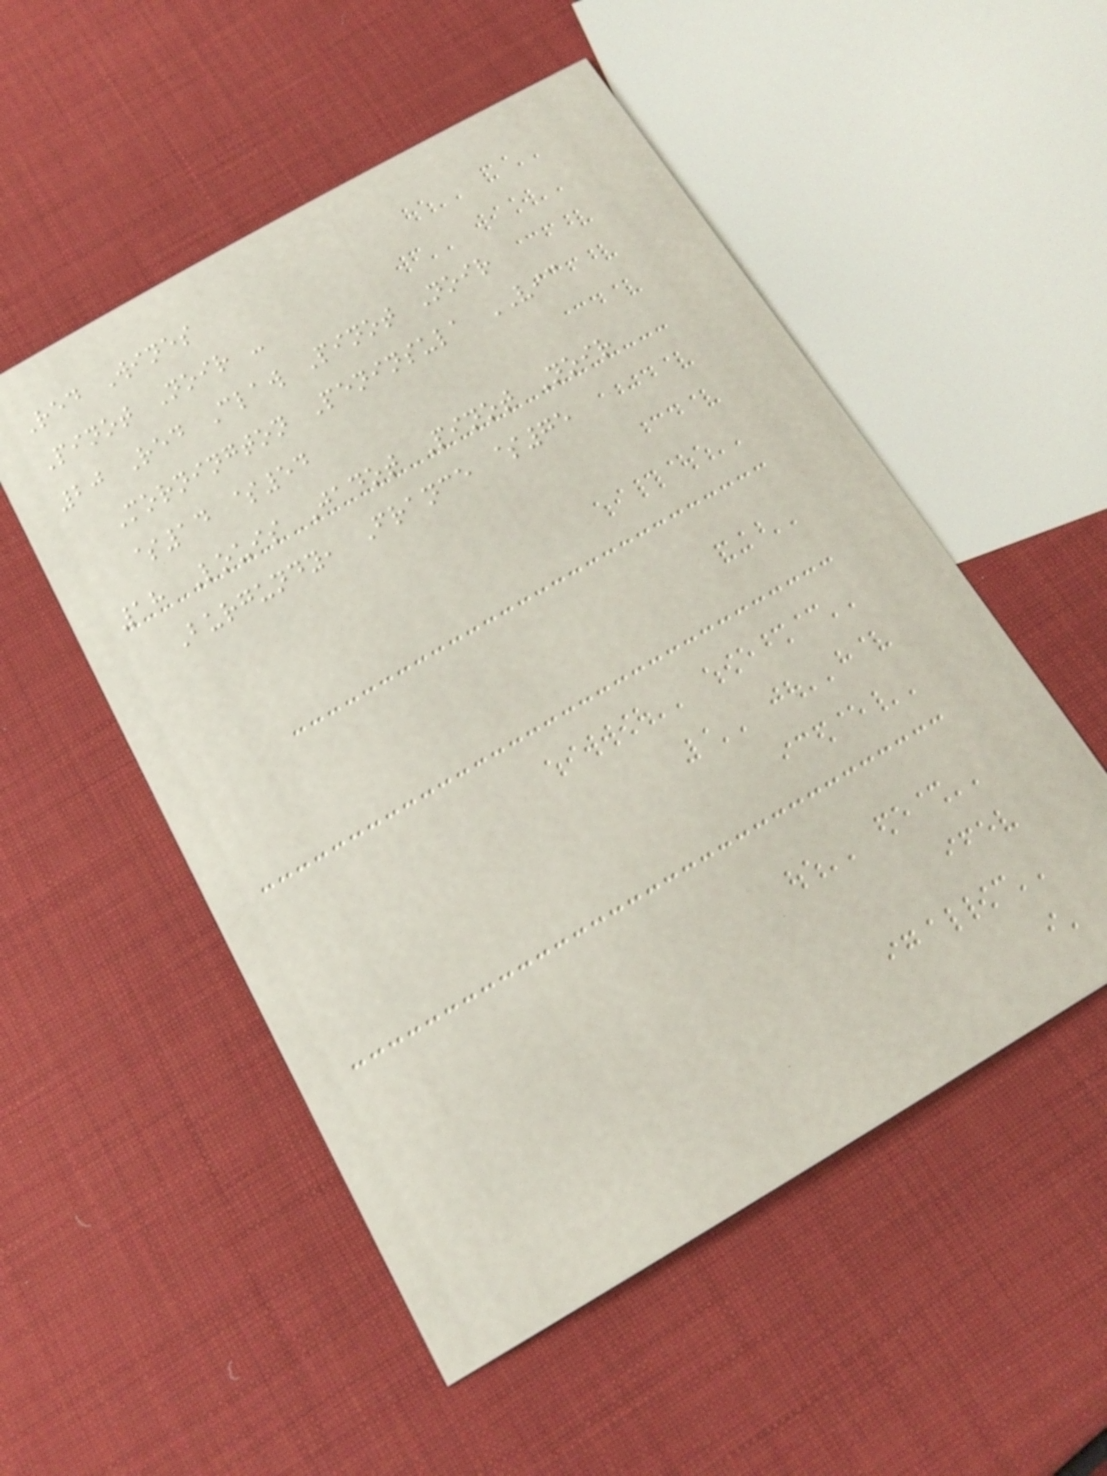Red Wines
Pinot Noir -
20 Red Claw Pinot Noir
Mornington Peninsula VIC
$14 $54
18 Louis Jadot Pinot Noir
Burgundy, France $75
